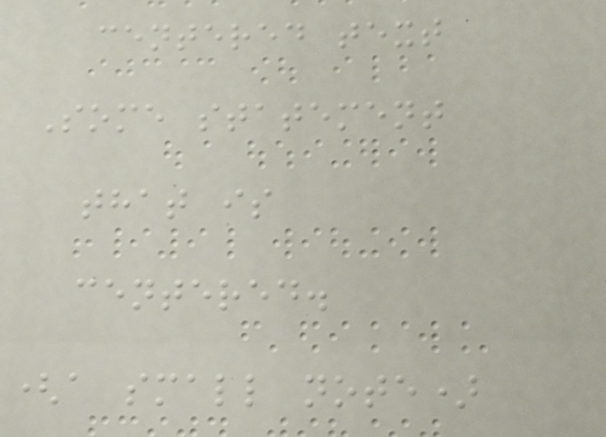centered text
Some statement
that is
centered.
(a small note)
